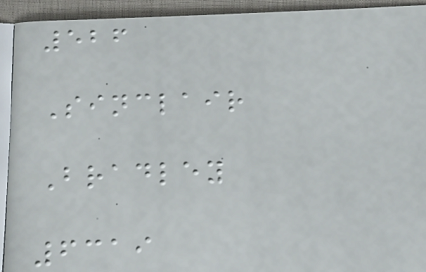526
Sinclair
Bradley
6319
